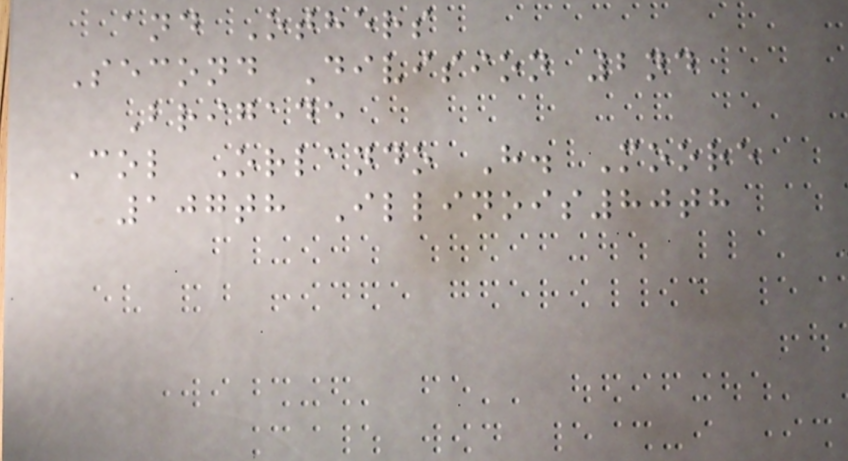and Others
Second Division 2nd
Brigade
Col Orlando H. Moore
107th Illinois80th
